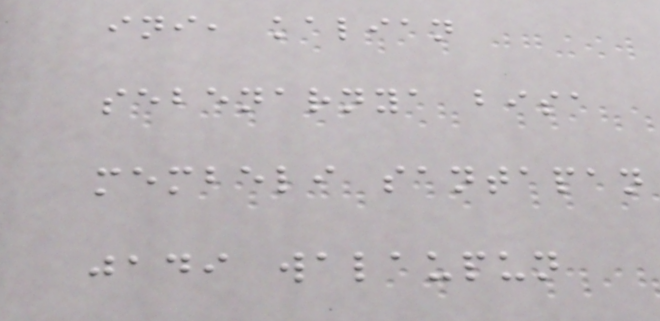ini, kalian
sebenarnya bisa
membeli santapan
jadi walaupun
